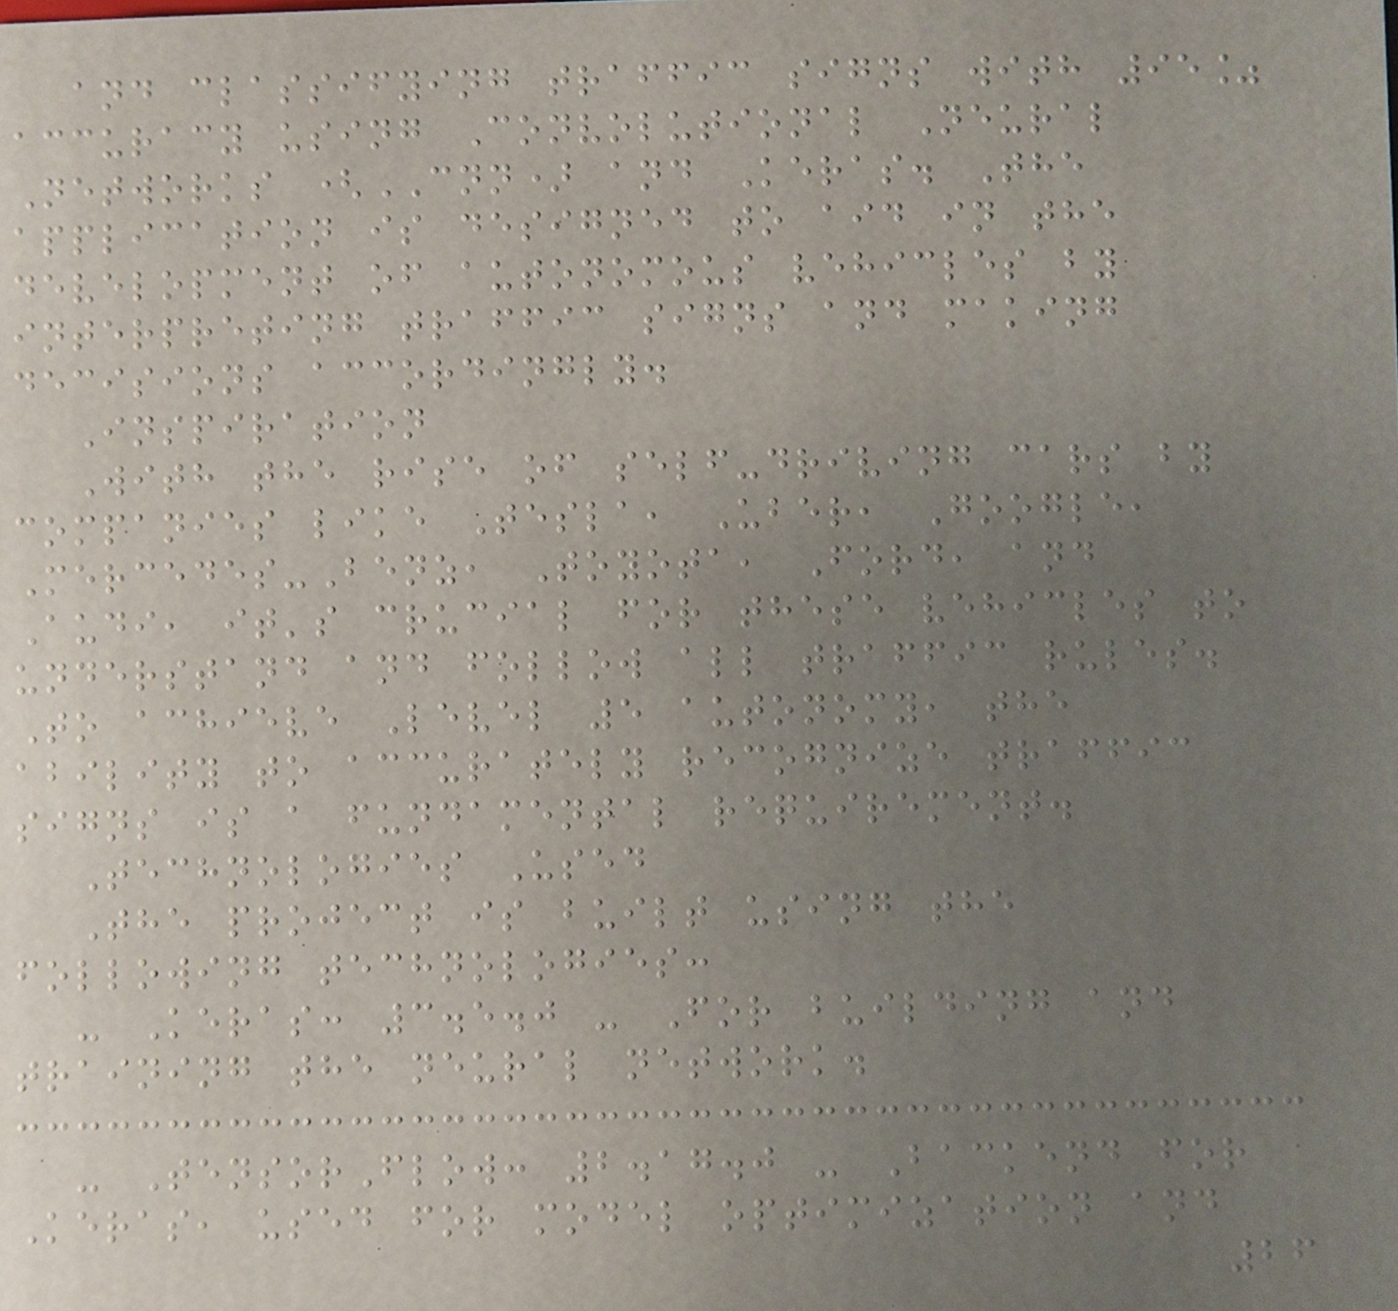and classifying traffic signs with 95%
accuracy using Convolutional Neural
Networks (CNN) and Keras. The
application is designed to aid in the
development of autonomous vehicles by
interpreting traffic signs and making
decisions accordingly.
Inspiration
With the rise of self-driving cars by
companies like Tesla, Uber, Google,
Mercedes-Benz, Toyota, Ford, and
Audi, it's crucial for these vehicles to
understand and follow all traffic rules.
To achieve Level 5 autonomy, the
ability to accurately recognize traffic
signs is a fundamental requirement.
Technologies Used
The project is built using the
following technologies:
- Keras: 3.5.0 - For building and
training the neural network.
- TensorFlow: 2.17.0 - Backend for
Keras, used for model optimization and
26
